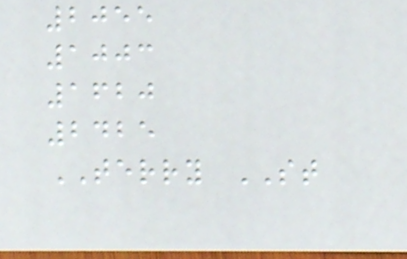2055
1003
1620
2425
TERRY ST
